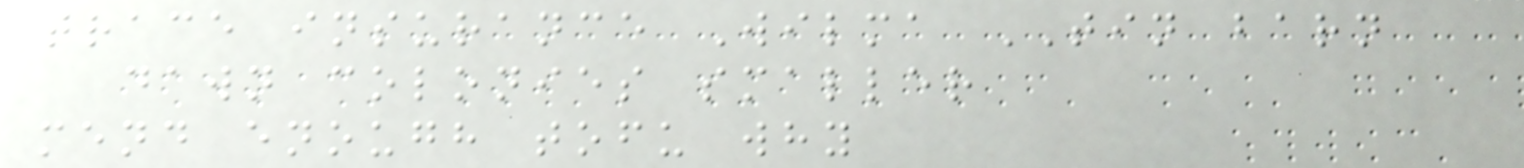trace insurance Wilma TIN barn
dawn colonies smaller
mend enough tofu why
